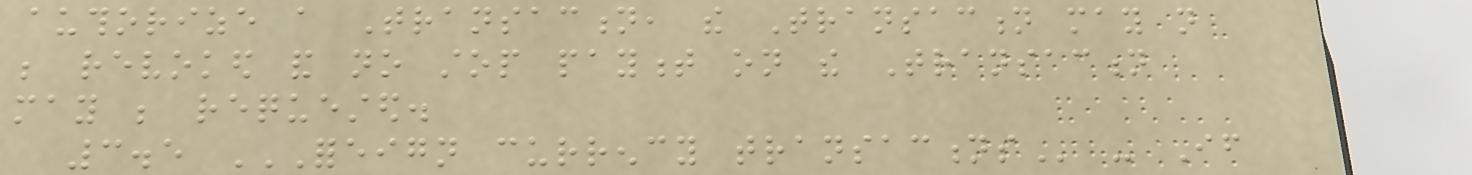authorize a Transaction, the Transaction may not
be revoked and no stop payment on the Transaction
may be requested.
3.5 FOREIGN CURRENCY TRANSACTIONS - If
